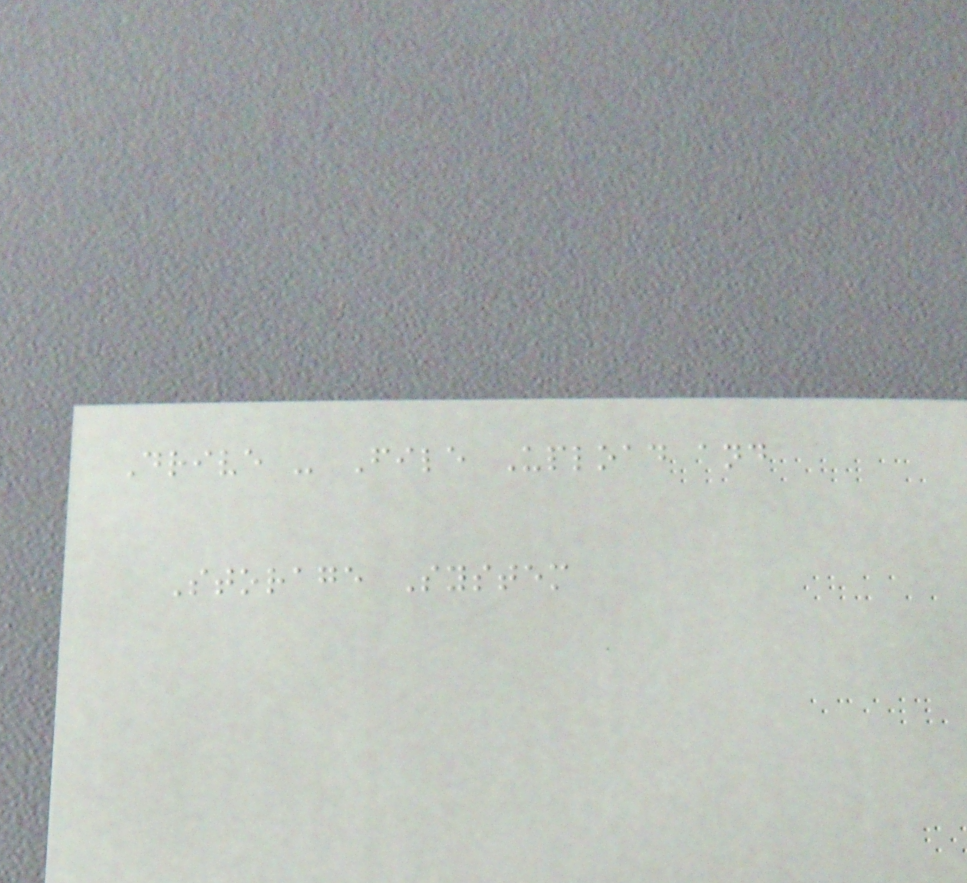Drive - File Upload and
Storage System
